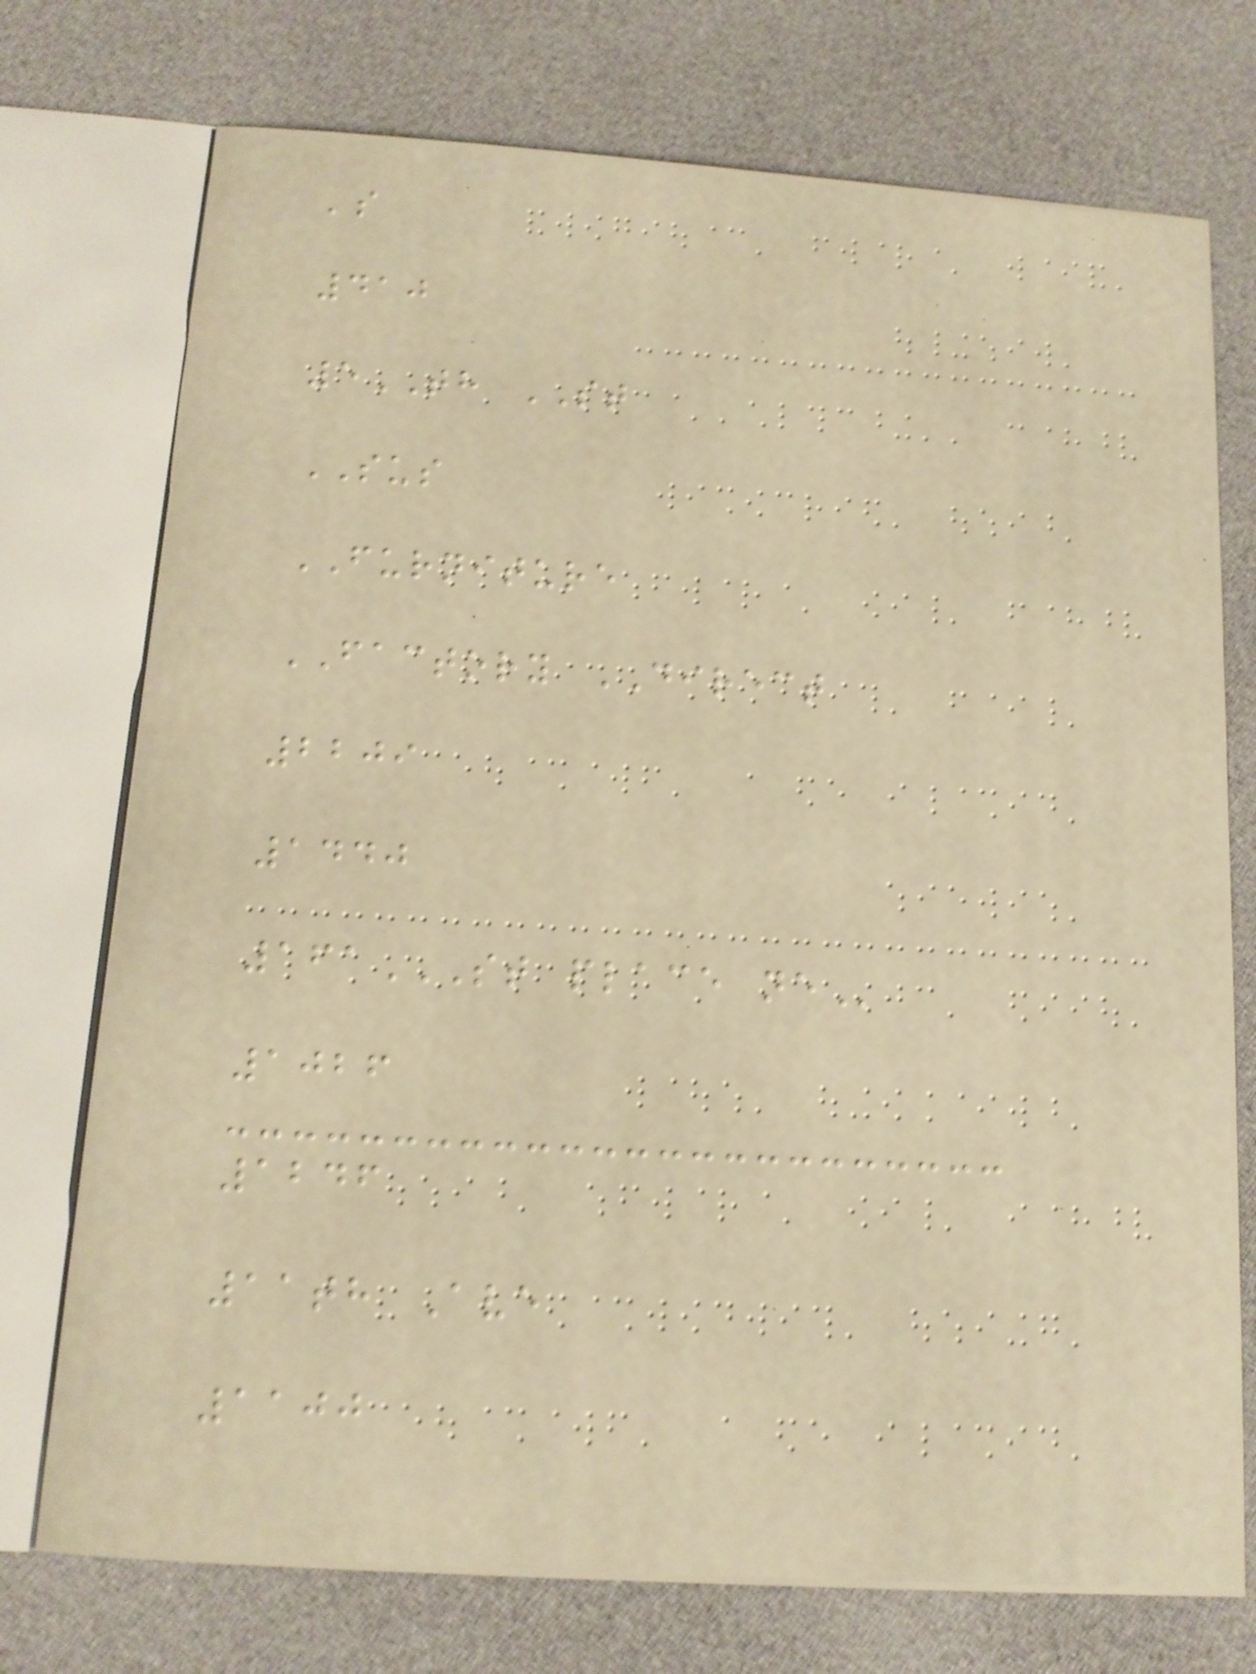's
410
5TH ST
SUS
FURNITURE
FACTORY DIRECT
2209
1440
161ST PLACE NE
1026
1246
11th Ave
1100
